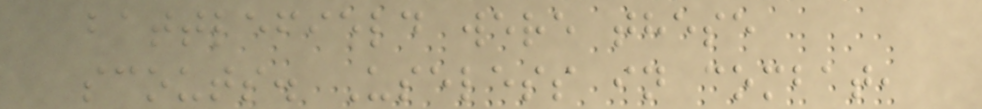battlefield were these
scouts. Useless in combat,
